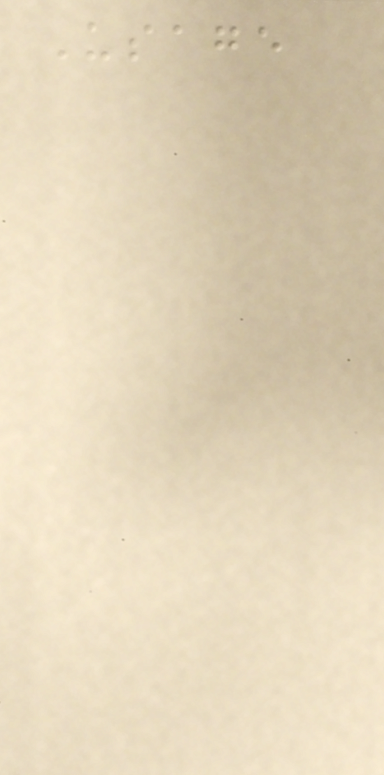Usage
